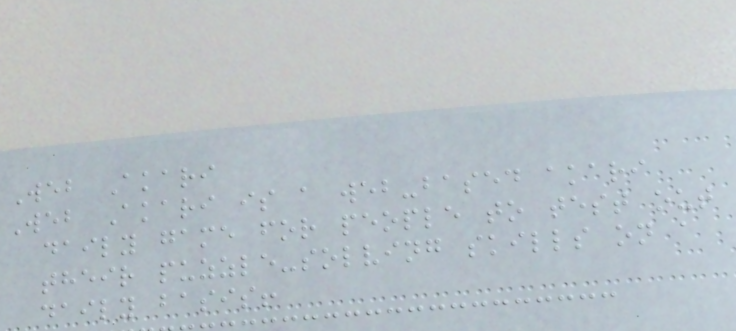Web Akari
Web Akari is a web-based akari
daily game for people to test out
their puzzle-solving skills on a
daily basis!
